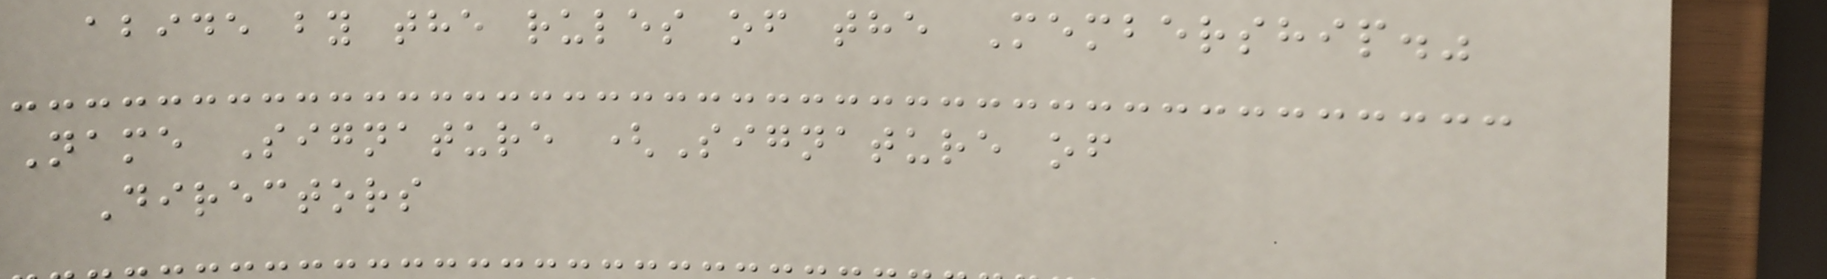abide by the rules of the Membership."
Name Signature (Signature of
Directors
